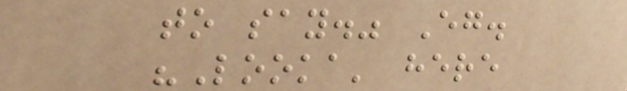to say." Eg.
"Looka' here
